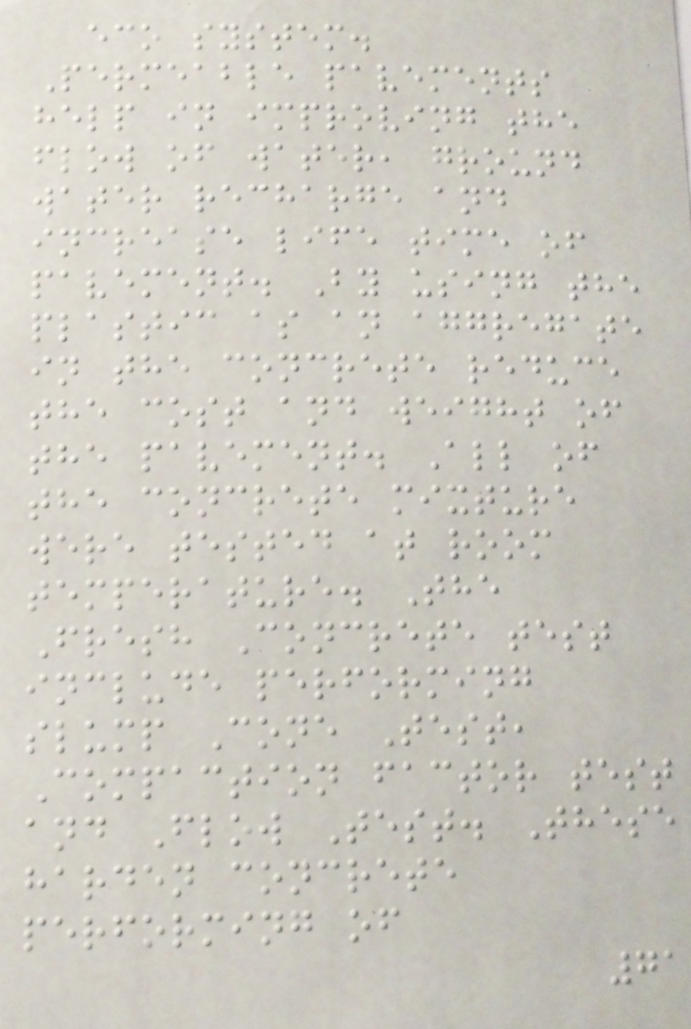eco system.
Permeable pavements
help in improving the
flow of water, ground
water recharge and
increase life time of
pavement. By using the
plastic as an aggregate
in the concrete reduce
the cost and weight of
the pavement. All of
the concrete mixture
were tested at room
temperature. The
Fresh Concrete test
include performing
slump Cone Test,
Compaction factor test
and Flow Test. These
harden concrete
performing of
71
